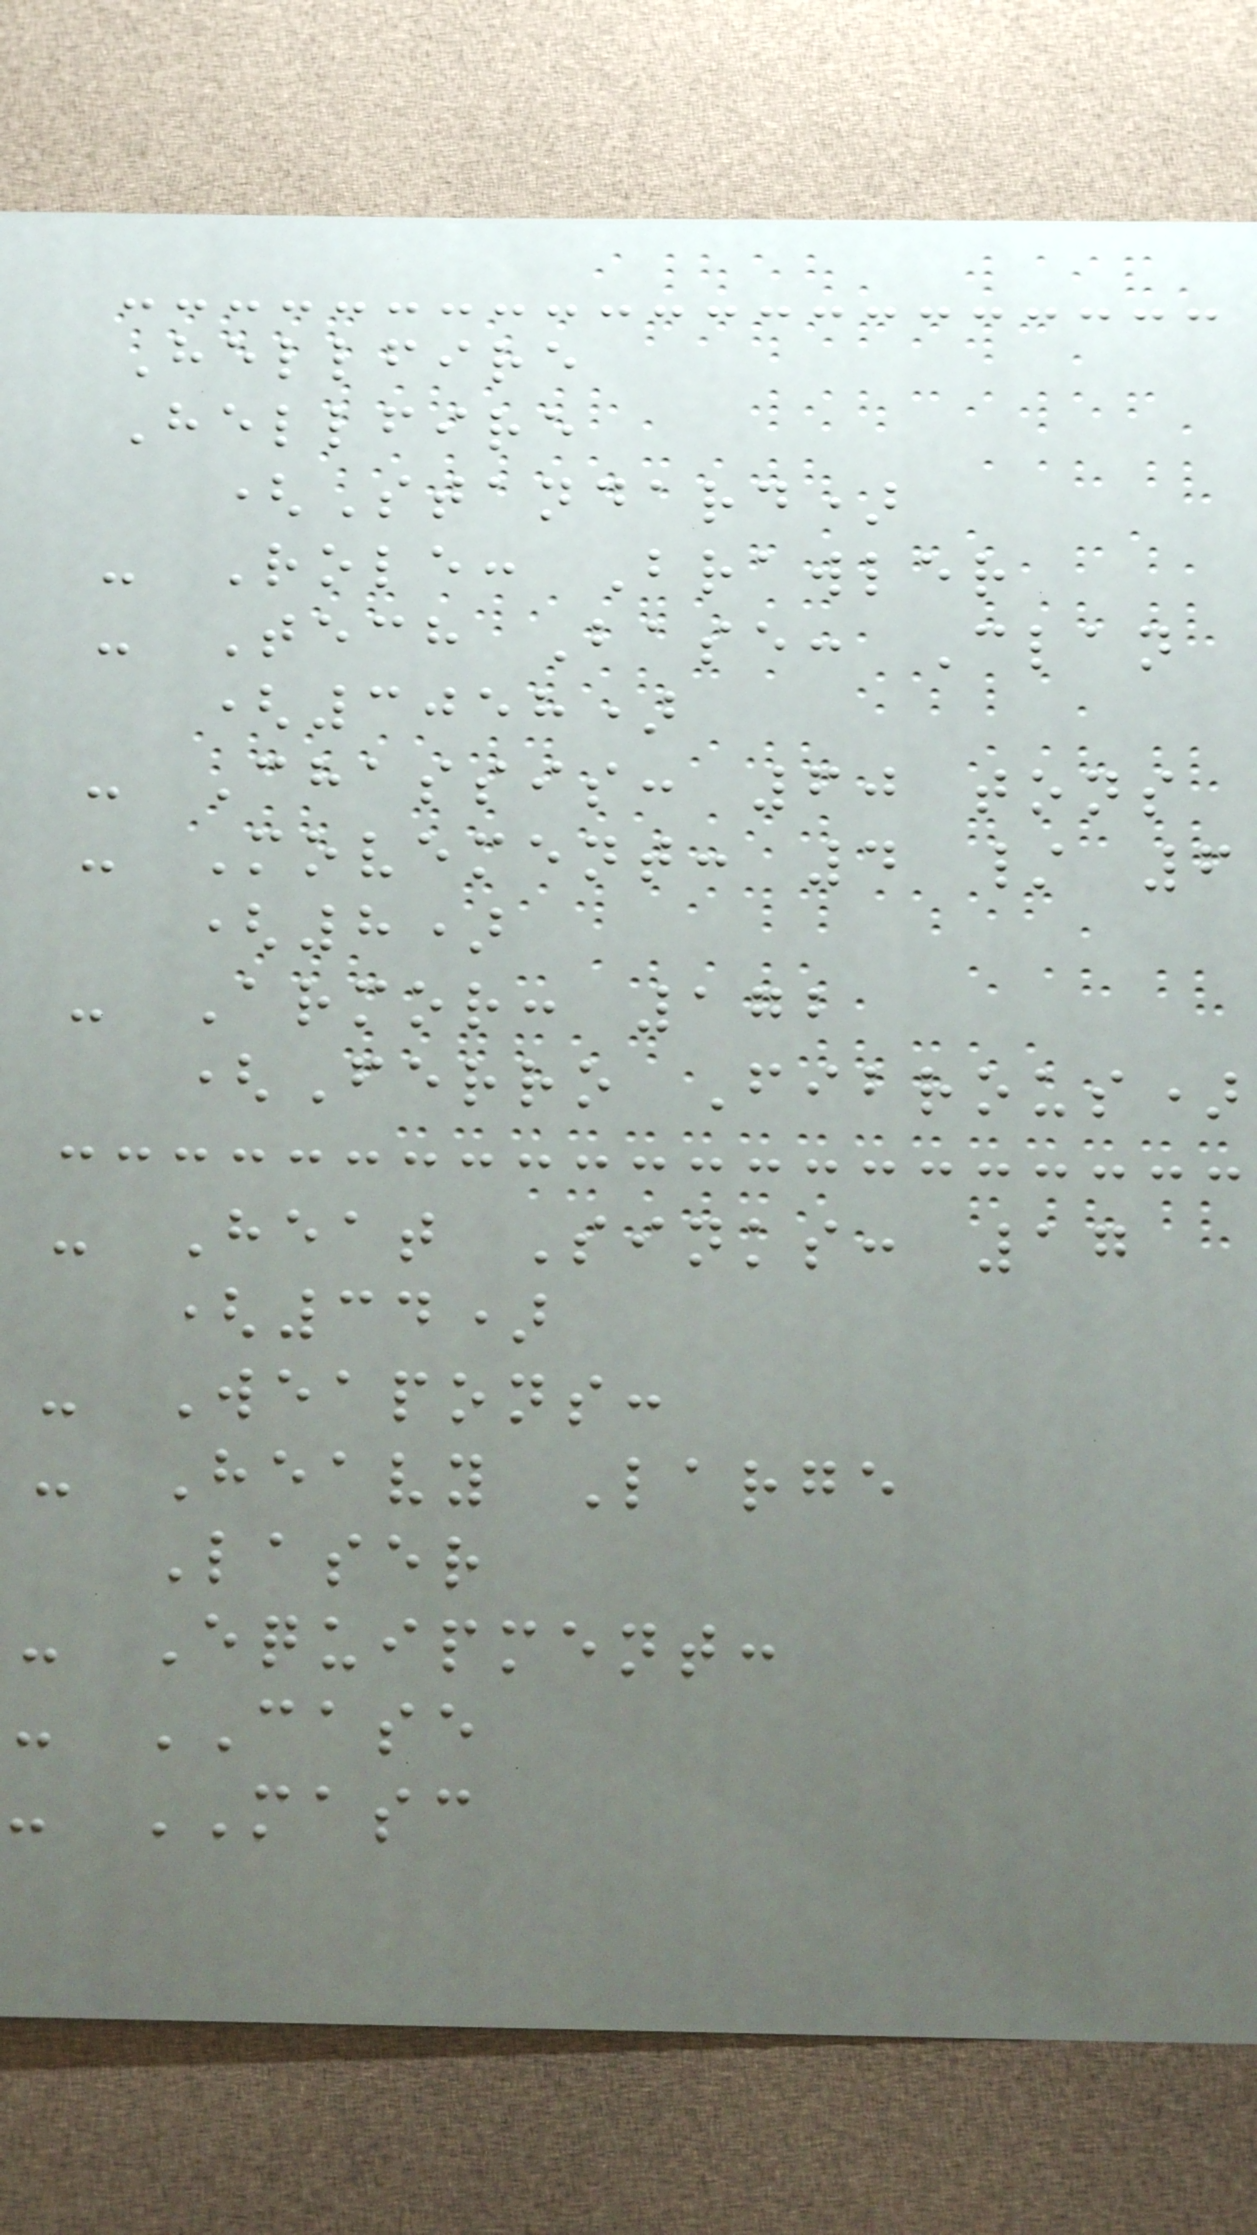Hellfire
Hellfire
(Standard)
- Role: Brawler
- Tech Base: Clan
(3058)
- Chassis: 60 tons
- Movement: 4 / 6
(8)
- Armor: 172
(Ferro Fibrous)
- Heat Sinks: 17
(34)
- Weapons:
- Heavy Large
Laser
- Equipment:
- CASE
- MASC
